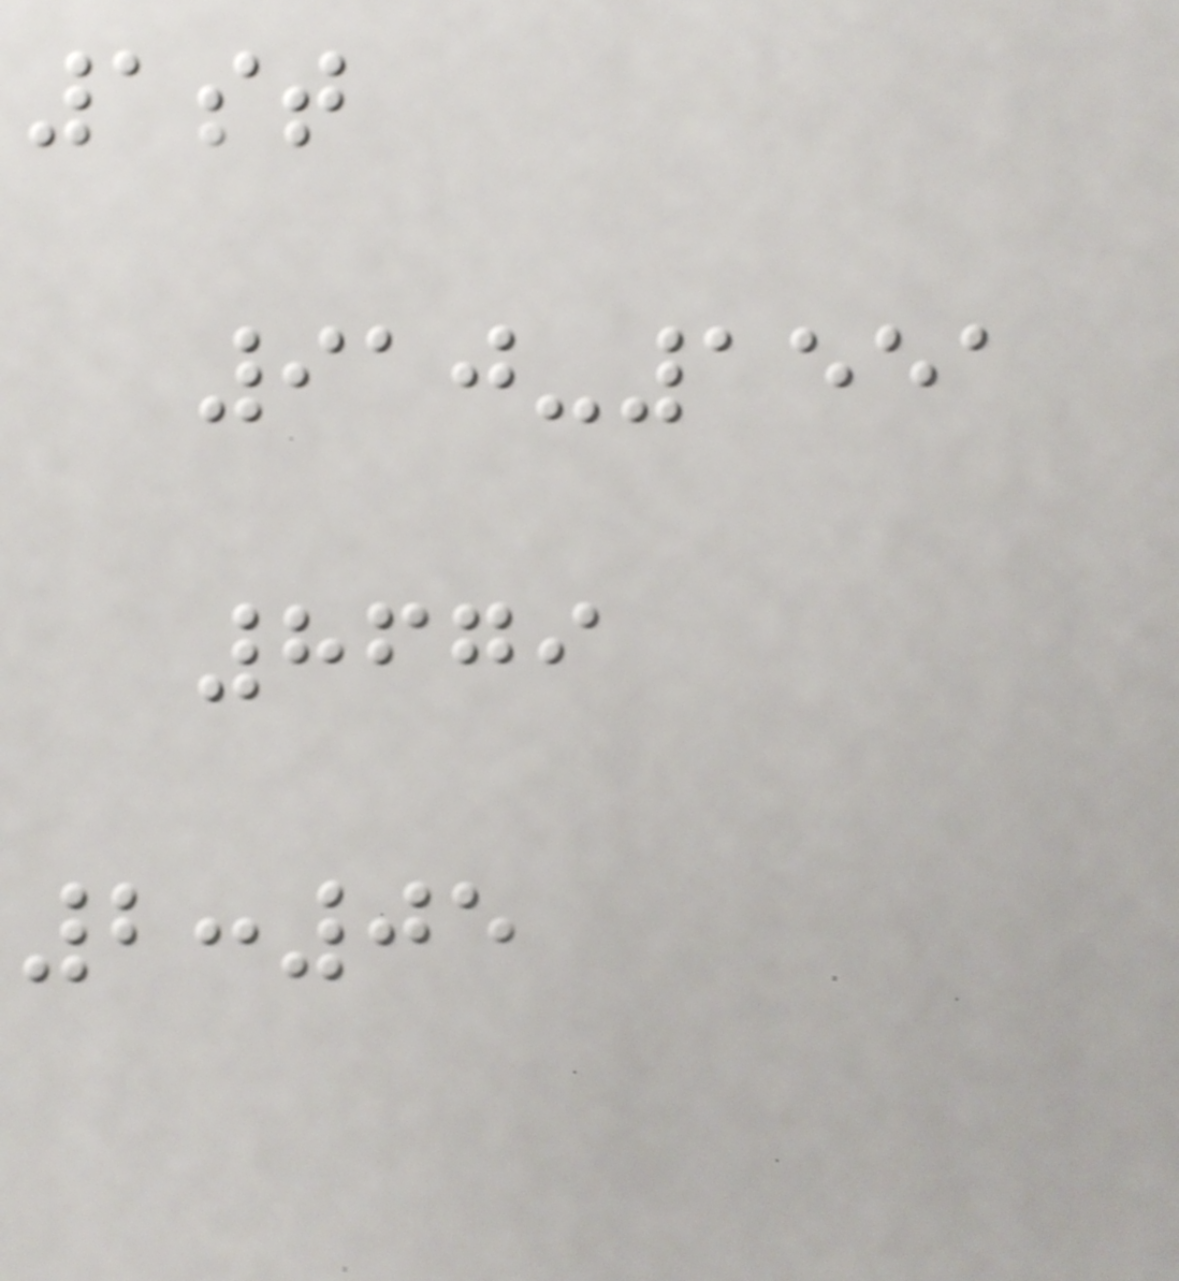1st
910-1551
8679
2:05
